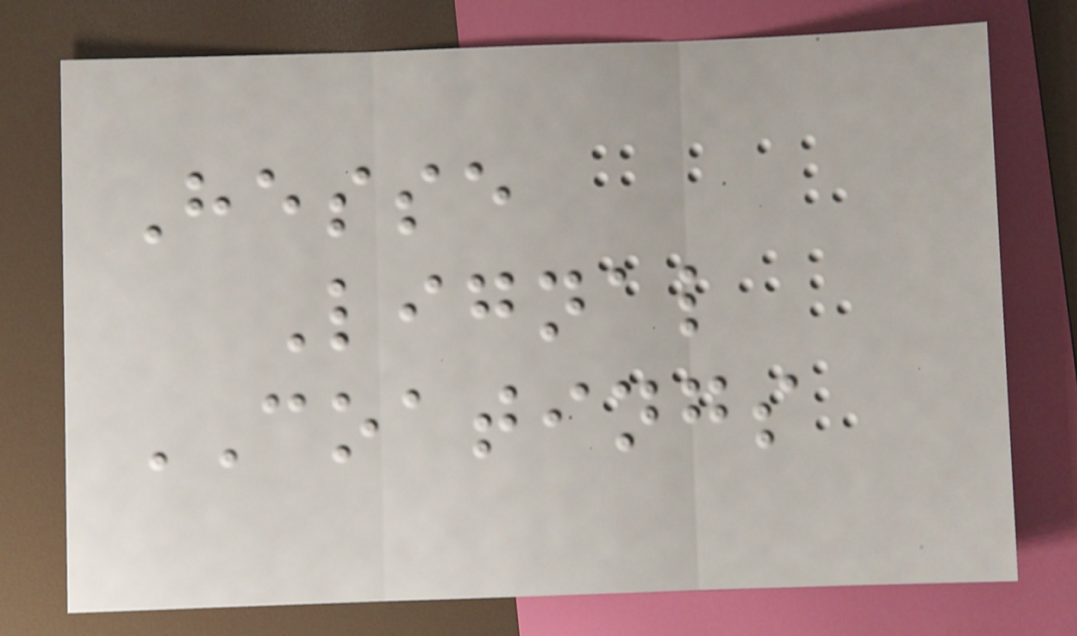Hesse
Lignal
COATINGS
